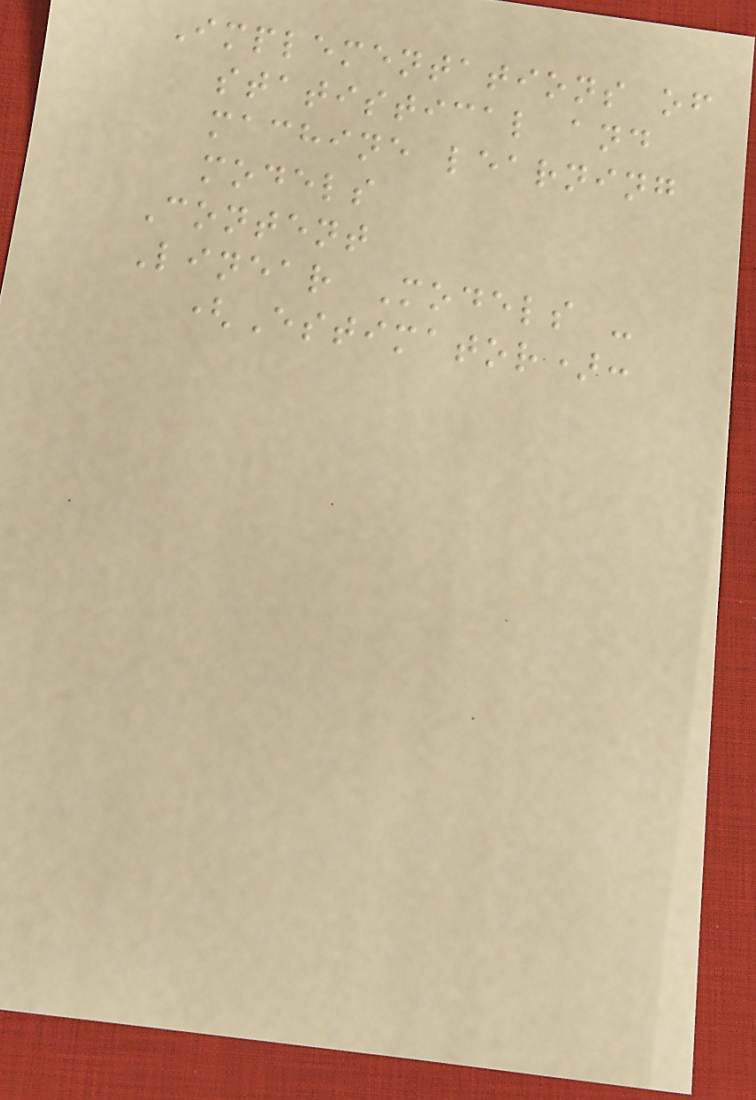Implementations of
statistical and
machine learning
models
Content
Linear Models -
(Estimator):
